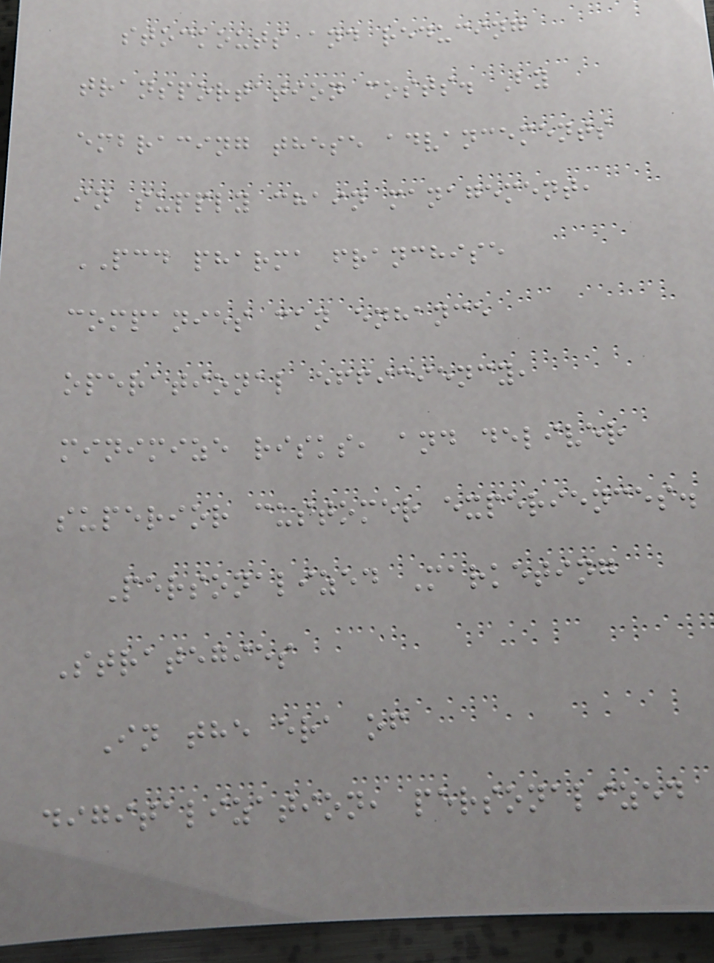stockouts and reducing
transportation costs. By
embracing these advancements
in supply chain management,
PCD pharma franchise
companies can enhance
operational efficiency,
minimize risks, and deliver
superior customer experiences.
Personalized Marketing
Strategies
In the era of
digitalization, personalized
